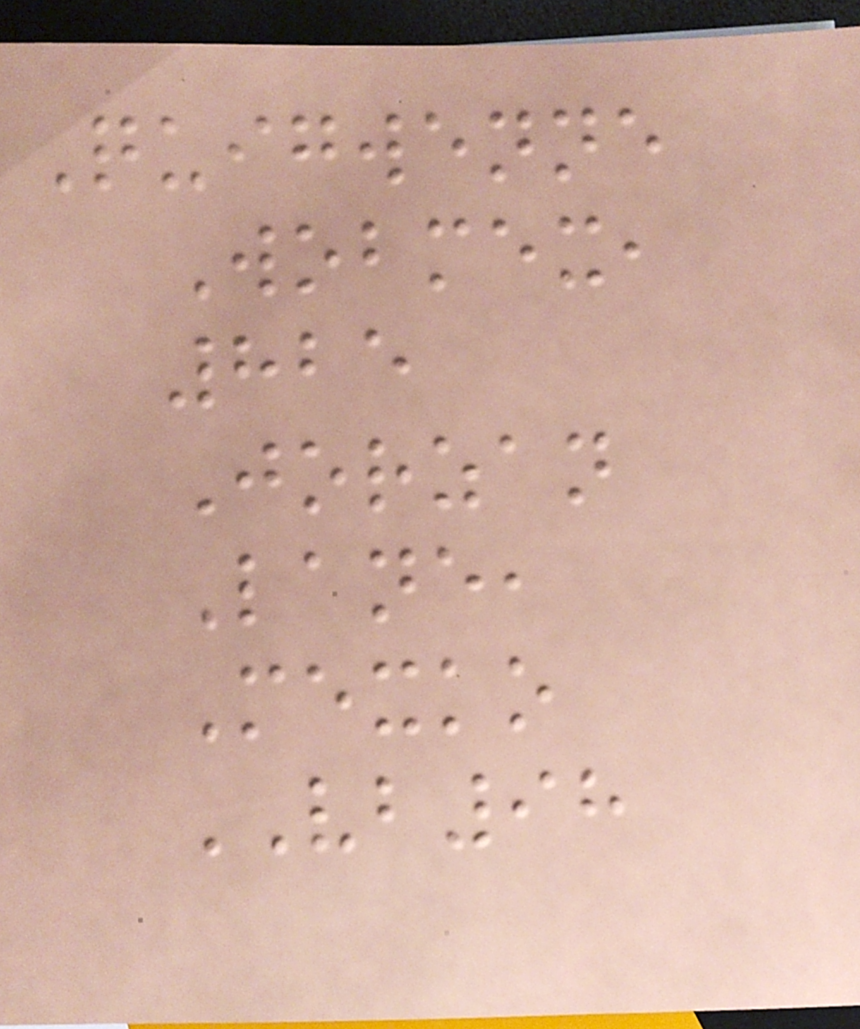Quigwenne
Wobmex,
825
Jorzan
Lane,
Mexko
VB98
